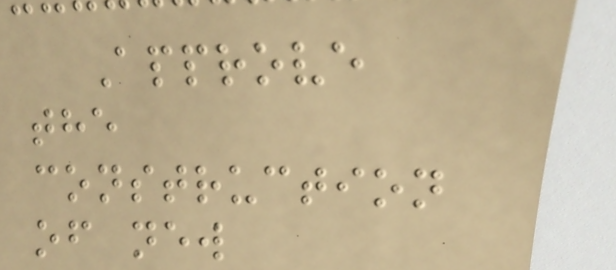Approve
the
construction
of new
